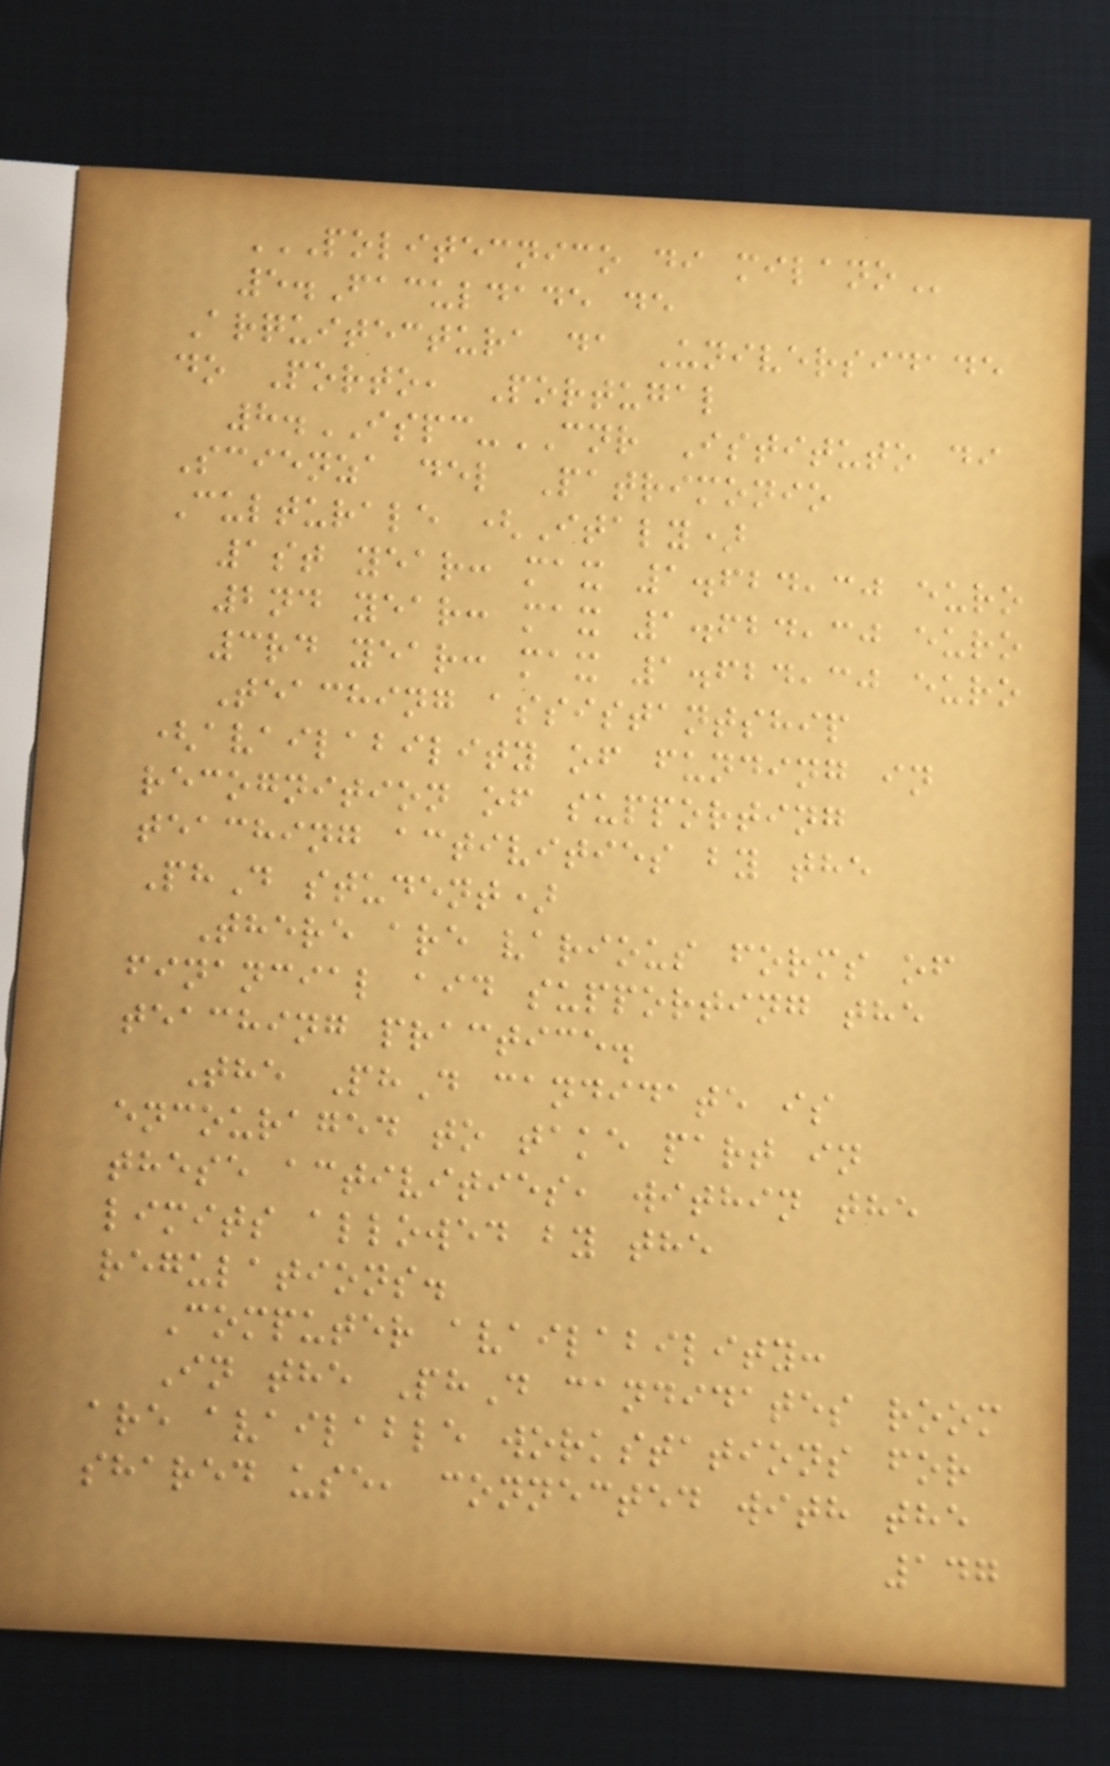POLITECNICO DI MILANO
5.Faculdade de
Arquitectura da Universidade
do Porto, Portugal
8.ISPC-CNR Istituto di
Scienza del Patrimonio
Culturale (Italy)
1st year: max 1.624,30 euro
2nd year: max 1.624,30 euro
3rd year: max 1.624,30 euro
Teaching assistantship
(availability of funding in
recognition of supporting
teaching activities by the
PhD student)
There are various forms of
financial aid supporting the
teaching practice.
The PhD candidate is
encouraged to take part in
these activities, within the
limits allowed by the
regulations.
Computer availability:
In the PhD candidates room
are available workstations for
shared use, connected with the
147
